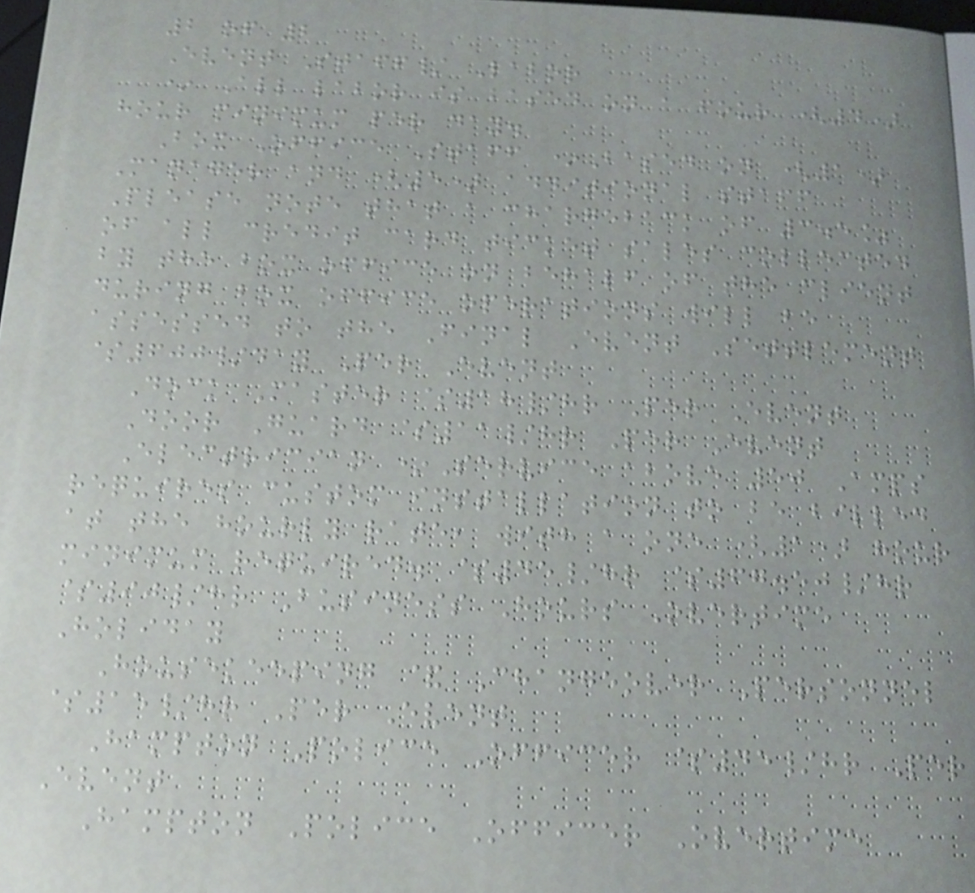2 of 2
Event Staff/ Labor
* All labor is based on a four (4)
hour minimum per day.
Box Office Staff *Based on (1)
Manager and (5) additional staff
Please note that a chargeback of 3.5%
of all credit card ticket sales collected
by the box office on behalf of the client
during box office operations will be
assessed to the Final Event Settlement
$600/day Per Event
Dock Master $18/hr Per Event
Door Guard $11/hr Per Event
Electrician *Service above 50 Amps
requires custom installation to be billed
at the hourly rate, with a one (1) hour
minimum required. $45/hr $67.50/hr
$90/hr Business Hours Overtime
Holiday
Housekeeping & Changeover Personnel
$15/hr Per Event
Hampton Police Officer $45/hr Per
Event
Hampton Police Officer Overtime
